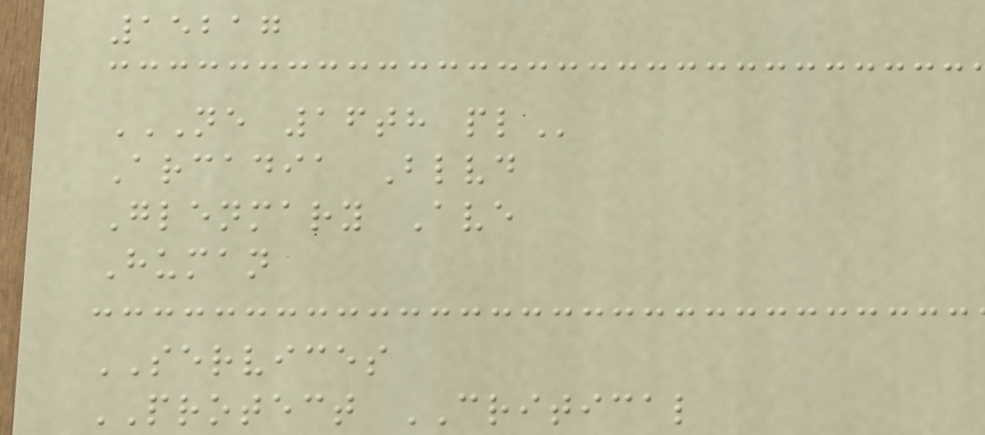15217
NE 16TH PL
Arcadia Blvd
Glenmary Ave
Human
SERVICES
PROTECT CRITICAL
